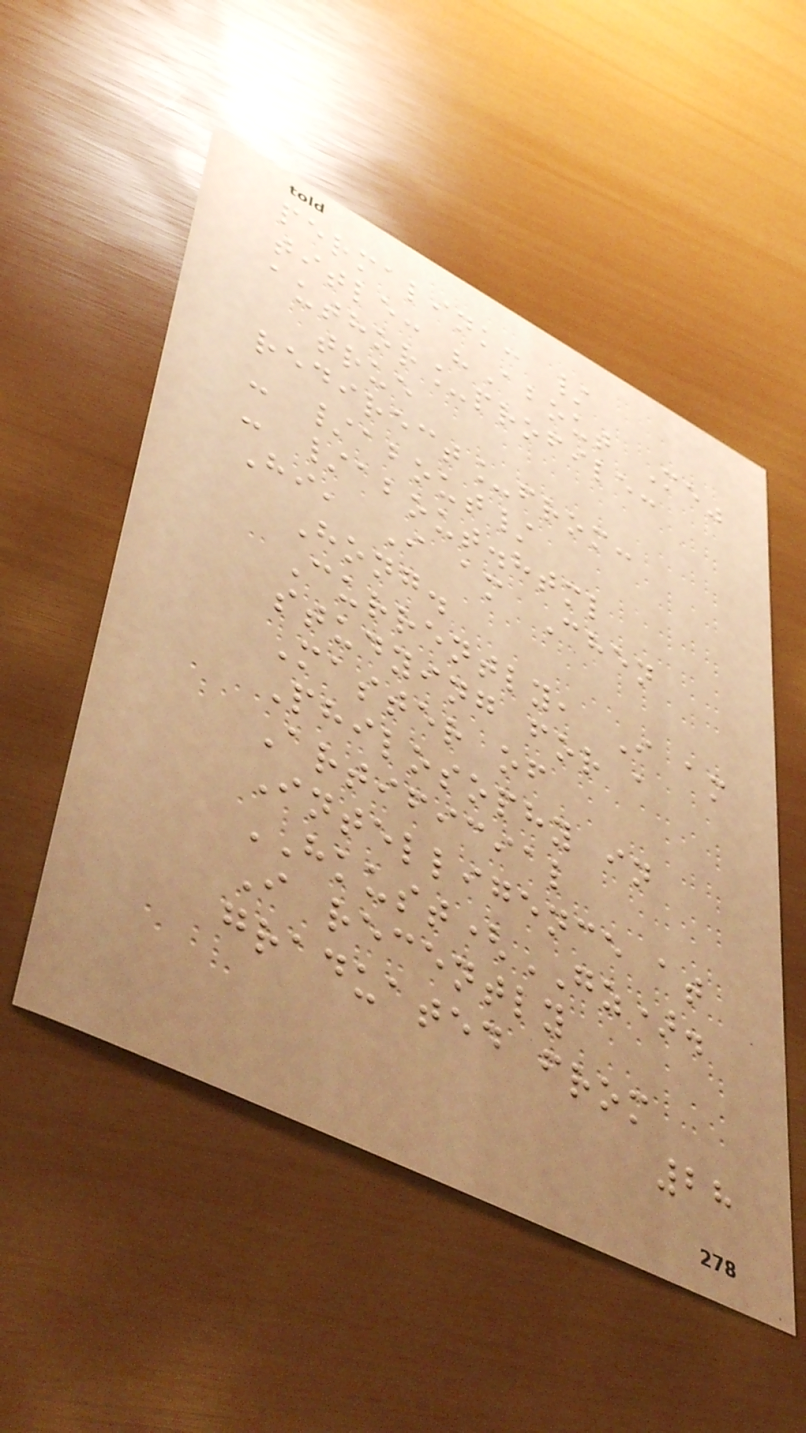permalink: /
title: "About Me"
author_profile:
true
redirect_from:
- /about/
- /about.html
Hi, I am Chen
Hong.
Currently, I am
studying for a
Master of
Philosophy in
Artificial
Intelligence at
HKUST(GZ).
I recently
graduated from
28
